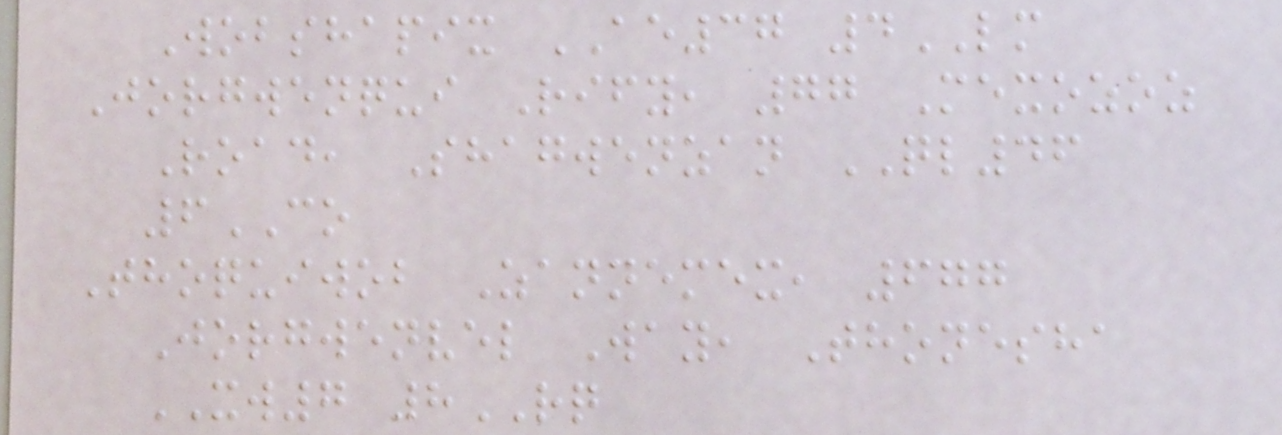Wobshapix AE37 4LM
Jorgwenqui Rify, 77 Mexozoz
Road, Shagwenzan QL46
6CO
Thoquiwob Zannemex, 677
Jorgwenvel Way, Thonesha
XW7 8RQ
